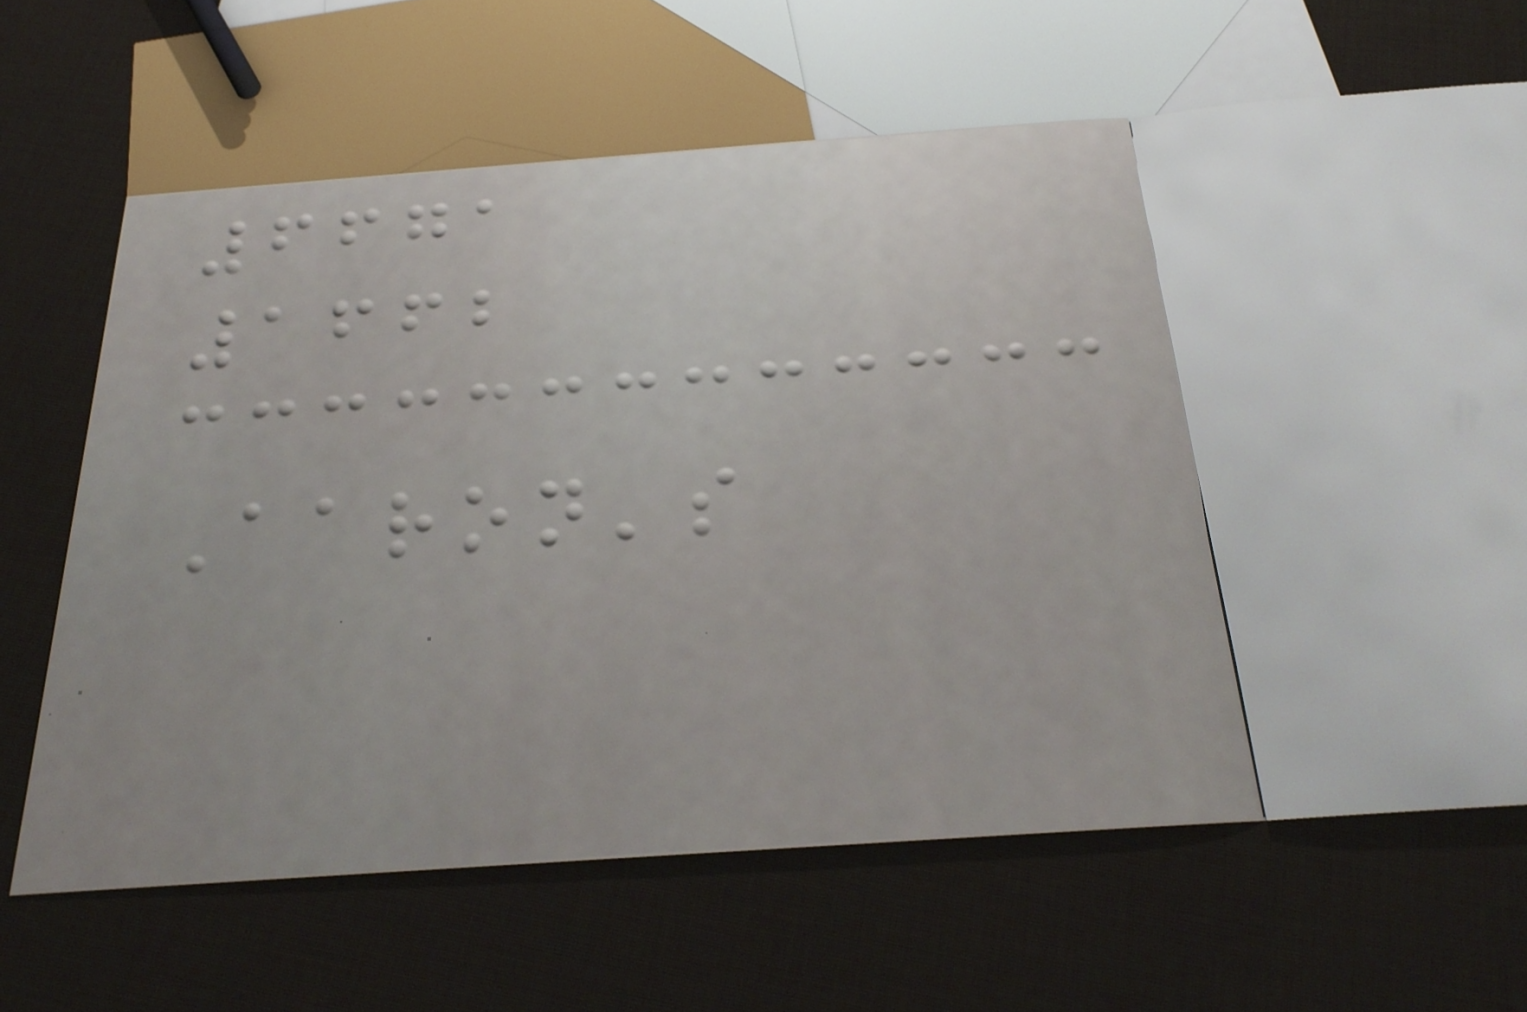6671
1662
Aaron's
